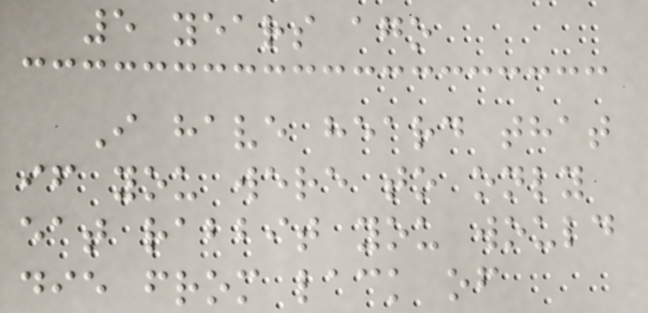5 years ago
I have heard that
if you were to only
eat rabbit you would
die from lack of
